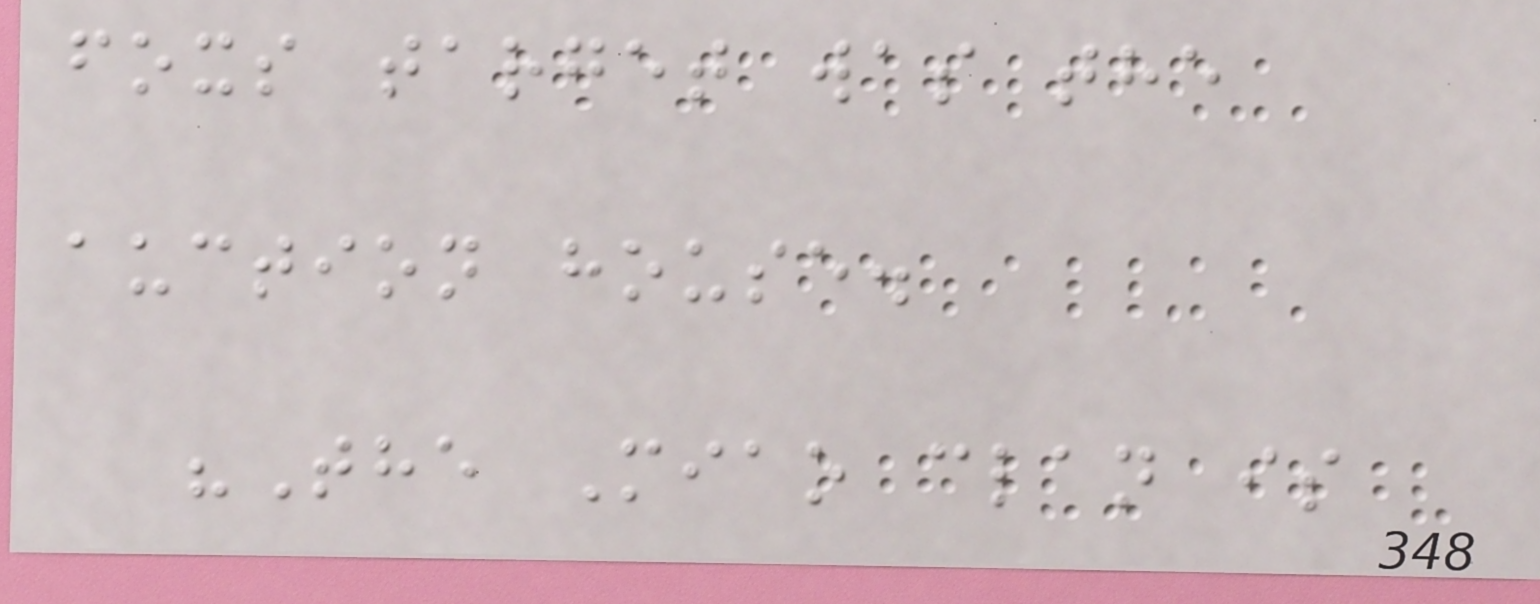foxs target was the
auction house.
"The Miao clan is
